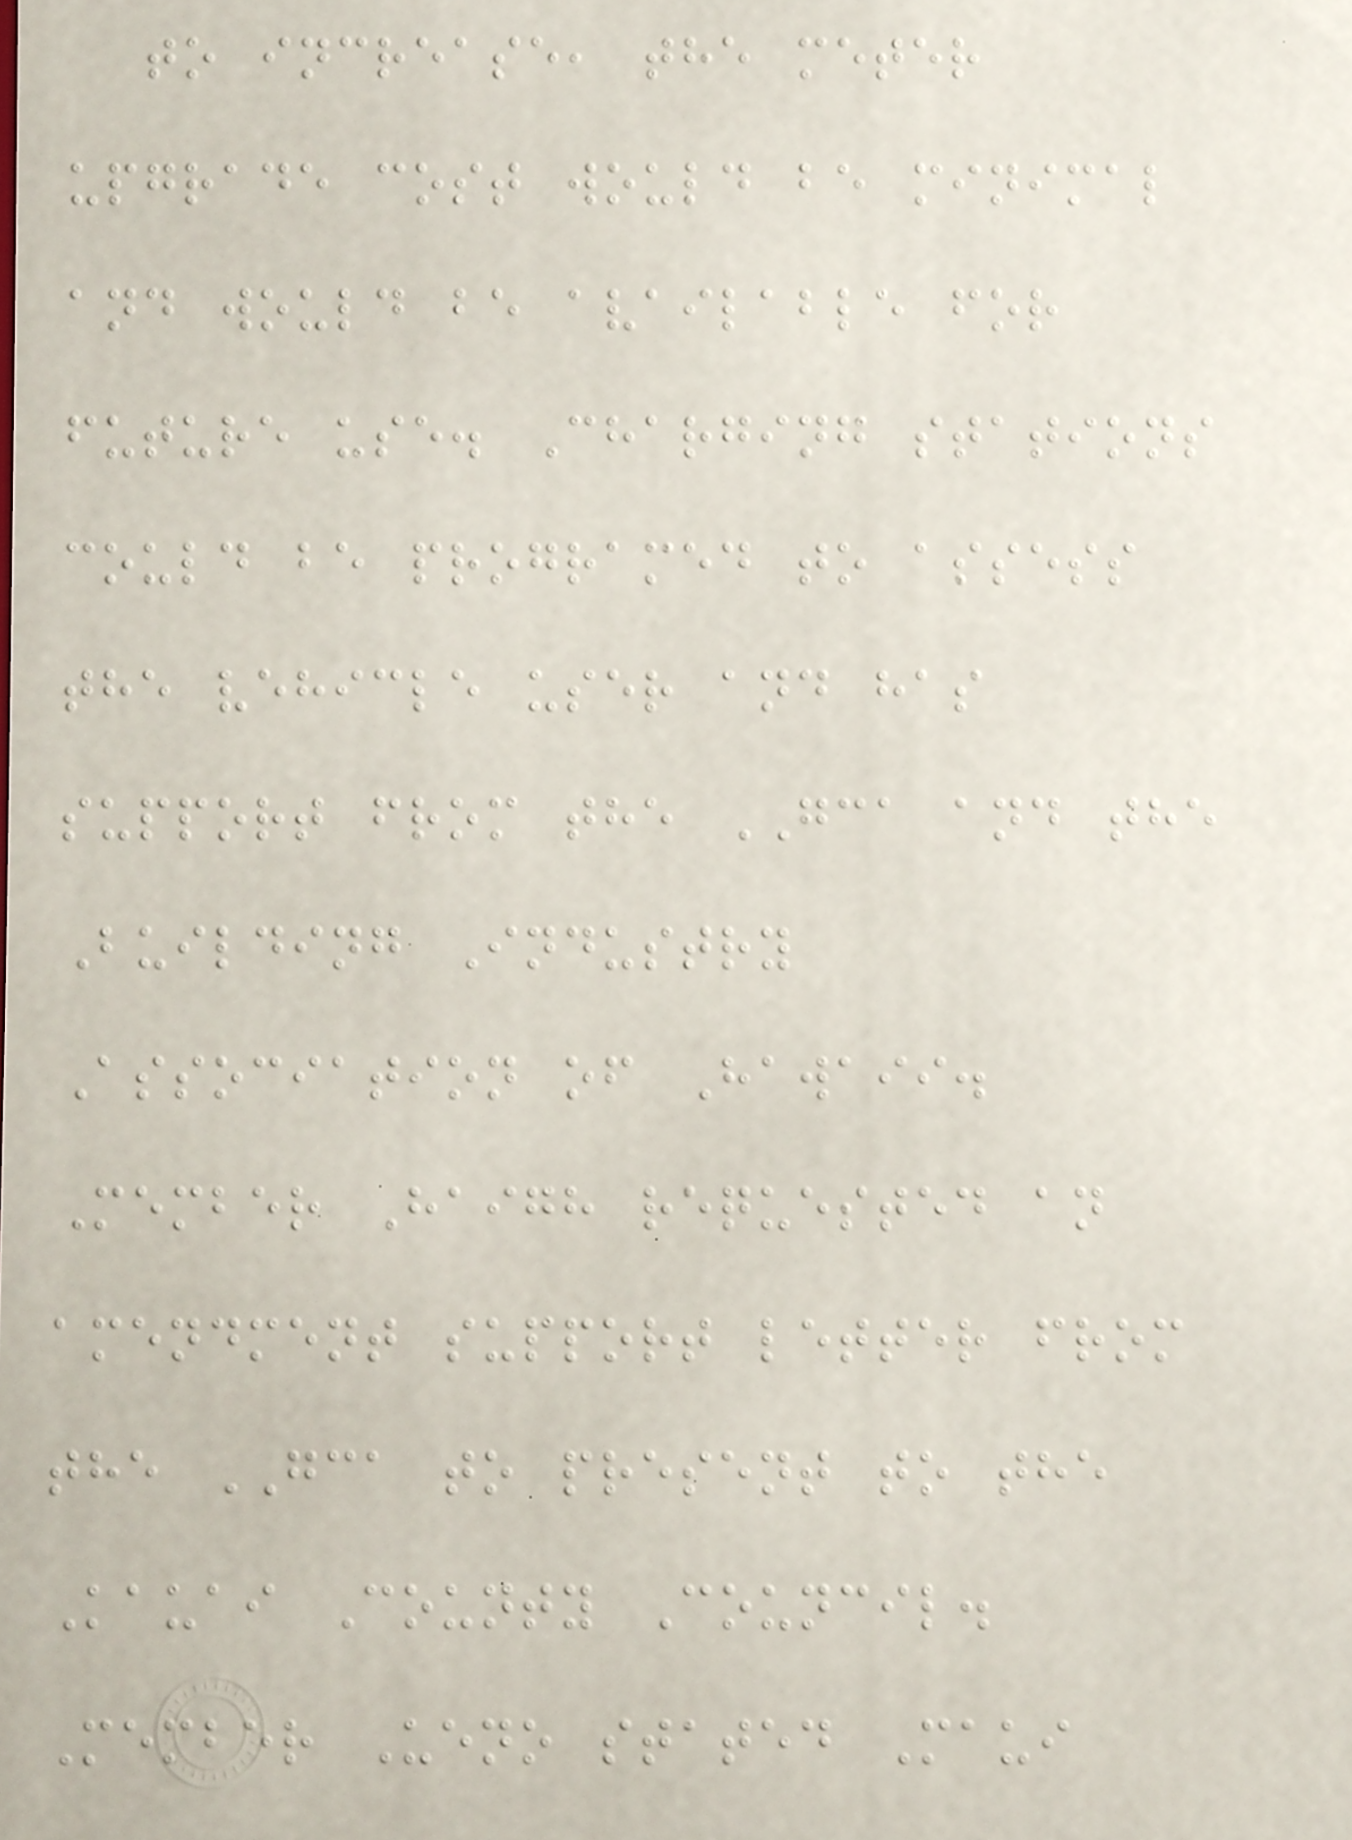to increase, the meter
upgrade cost would be minimal
and would be available for
future use. Charging stations
could be programed to assess
the vehicle user and has
support from the GCA and the
Building Industry
Association of Hawaii.
Member Haigh requested an
amendment support letter from
the GCA to present to the
Kauai County Council.
Member Ueno stated Maui
